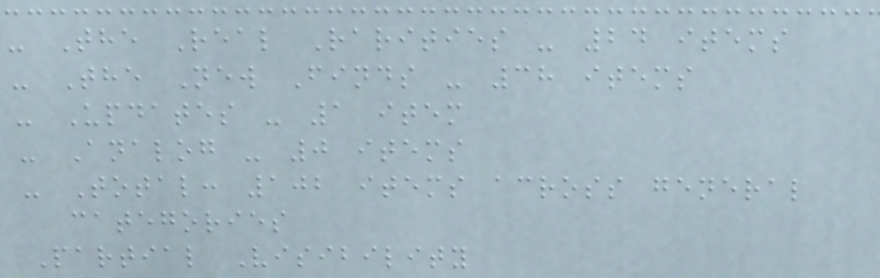- The Real Rarities - 24 items
- The New Finds - 38 items
- Updates - 1 item
- Analog - 0 items
- Total: 102 items across general
categories
Partial Visibility
